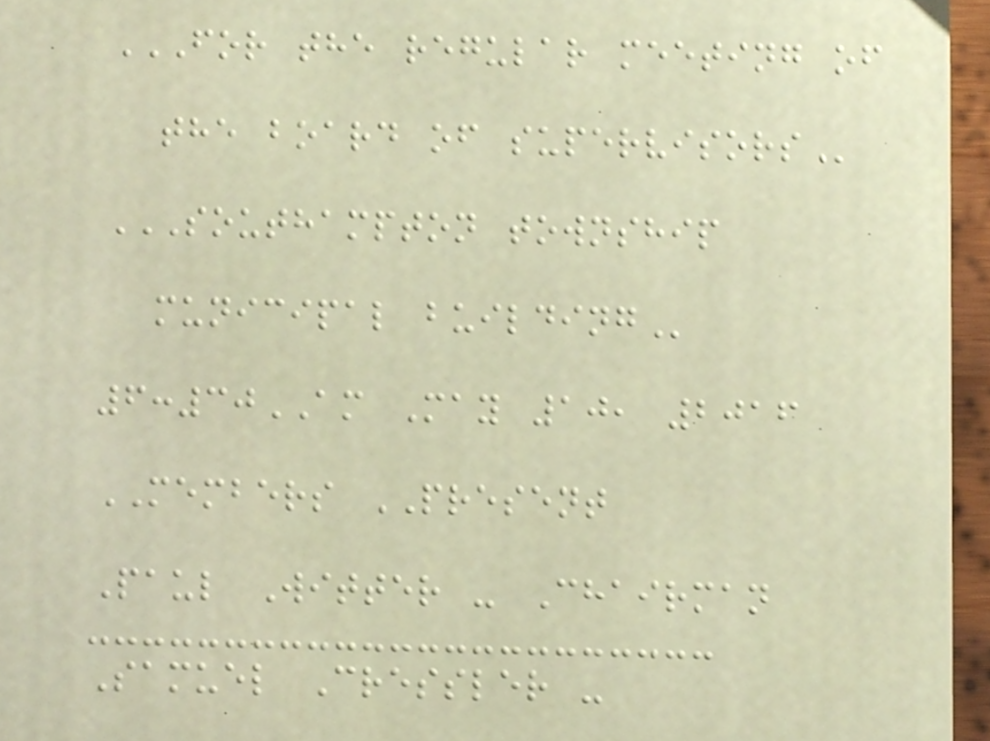FOR THE REGULAR MEETING OF
THE BOARD OF SUPERVISORS
SOUTHAMPTON TOWNSHIP
MUNICIPAL BUILDING
6:30AM May 10, 2016
MEMBERS PRESENT
Paul Witter - Chairman
Samuel Cressler -
